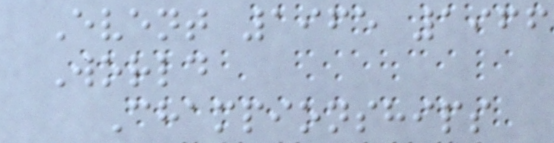Event 1965 1966
World
Championships
